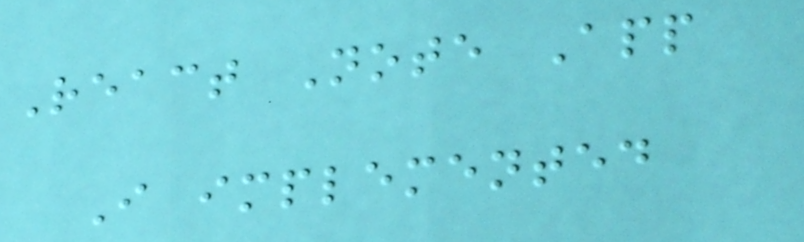React Note App
I implemented
